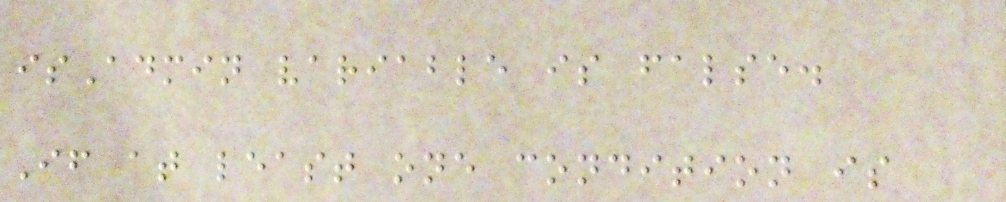isAdmin variable is false.
If at least one condition is
